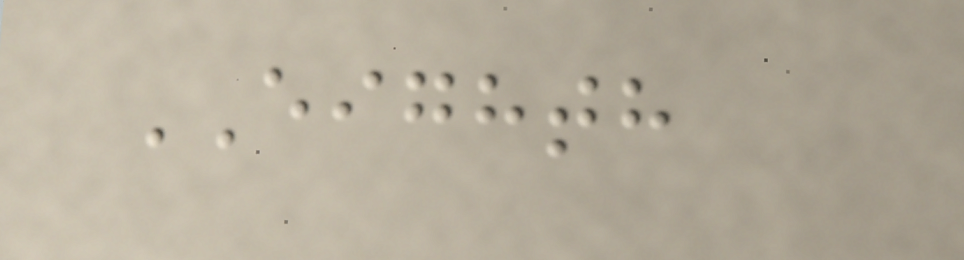EIGHTH
